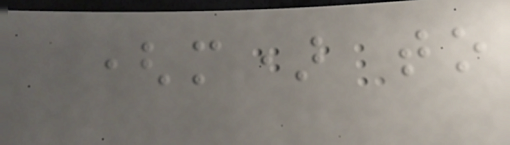(m) to
